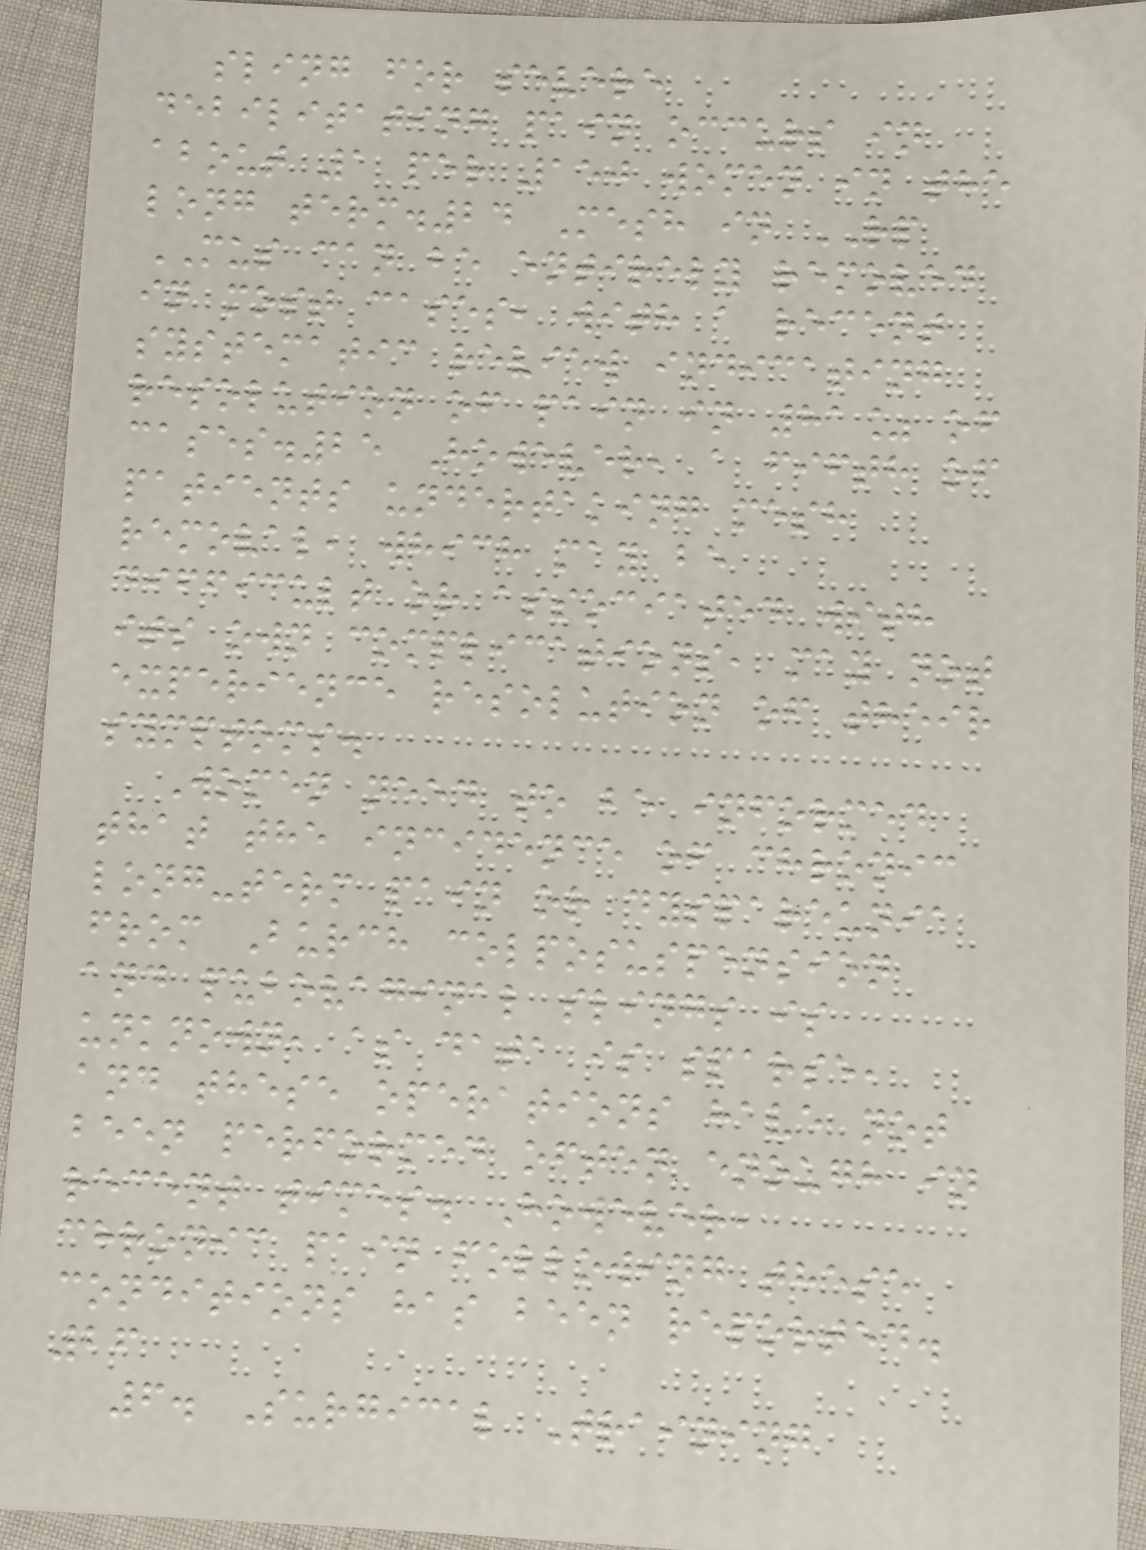sling for severe
debilitating pain occurs in
about 1 per 150 women in the
long term.24 Mesh in RP
MUS can be entirely removed
in most cases, with a recent
systematic review indicating
resolution of pain in 81% of
cases.25 However, a fifth of
patients undertaking mesh
removal, which may be
difficult or associated with
its own complications, may not
experience resolution of their
symptoms.
Women need to be informed
that the incidence of chronic
long-term pain or dyspareunia
from Burch colposuspension
and pubovaginal slings is
unknown, as data is sparse,
and these operations have not
been performed often enough in
recent times. However,
chronic pain following these
conditions has been reported.
26
6. Surgical Training
